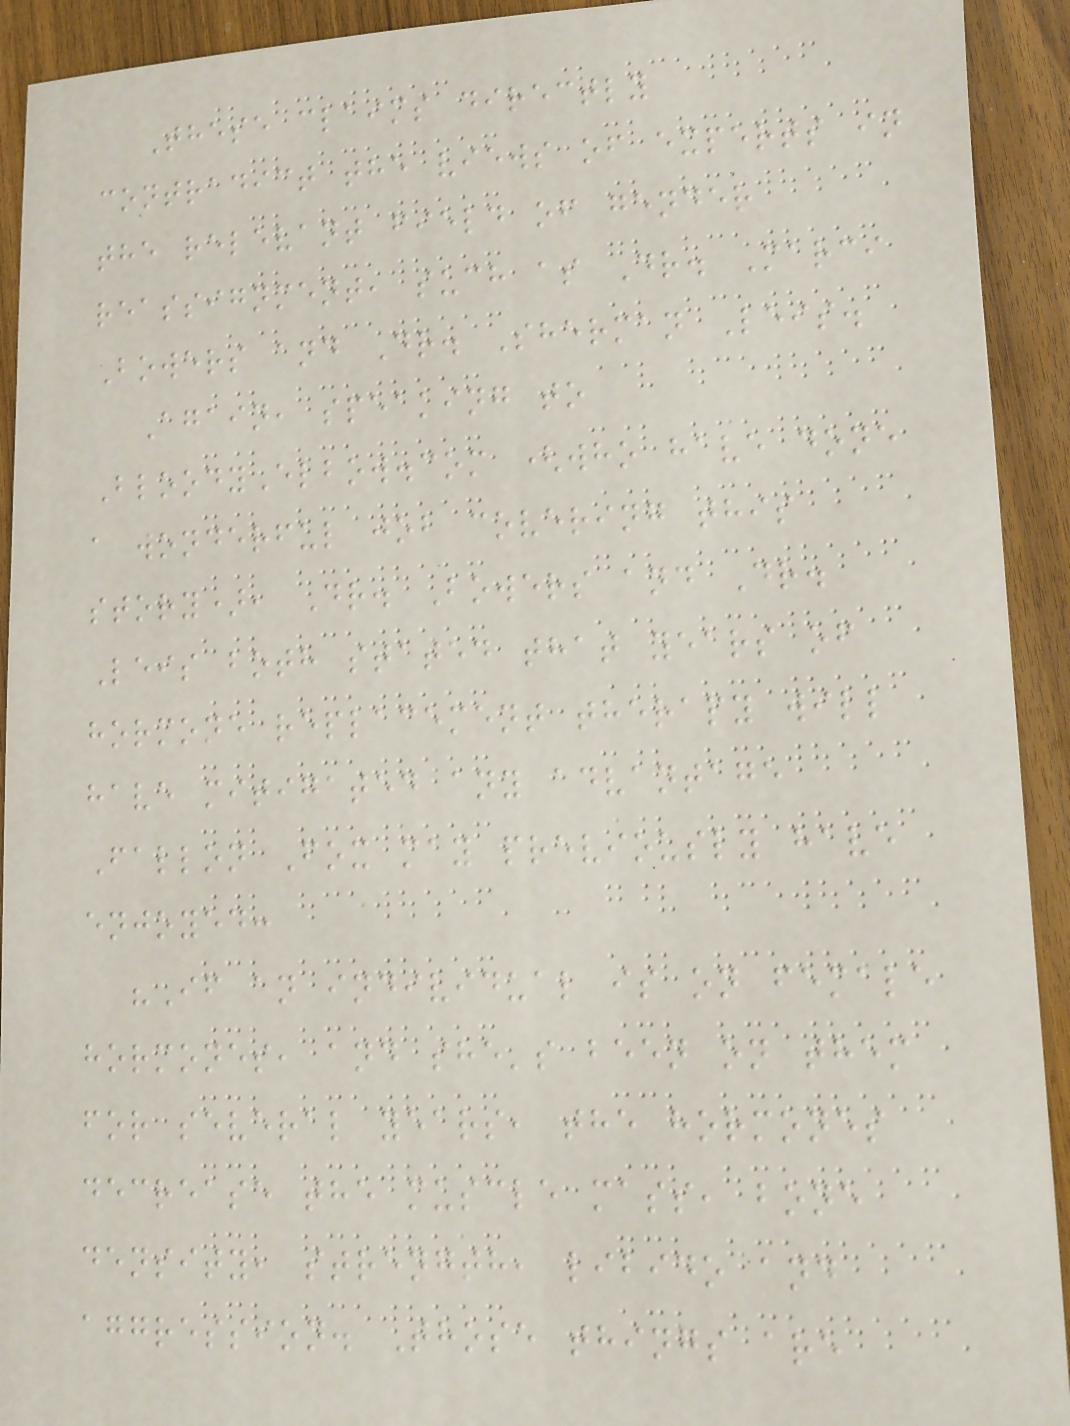These claims directly
contradict the views of experts in
the relevant field of gender
reassignment, such as Dr. Marci
Bowers and Dr. Sherman Leis.
Again, speaking to
BloodyElbow.com (who have done
a wonderful job covering this
story), Dr. Bowers and Dr.
Leis both stated that years of
hormone replacement therapy will
have mitigated any advantage
Fallon Fox may previously have
enjoyed:
"If an individual is on female
hormones, and she's been on them
for several years, the hormones
decrease the muscle mass, bone
density, strength, libido and
aggression. Those things are
